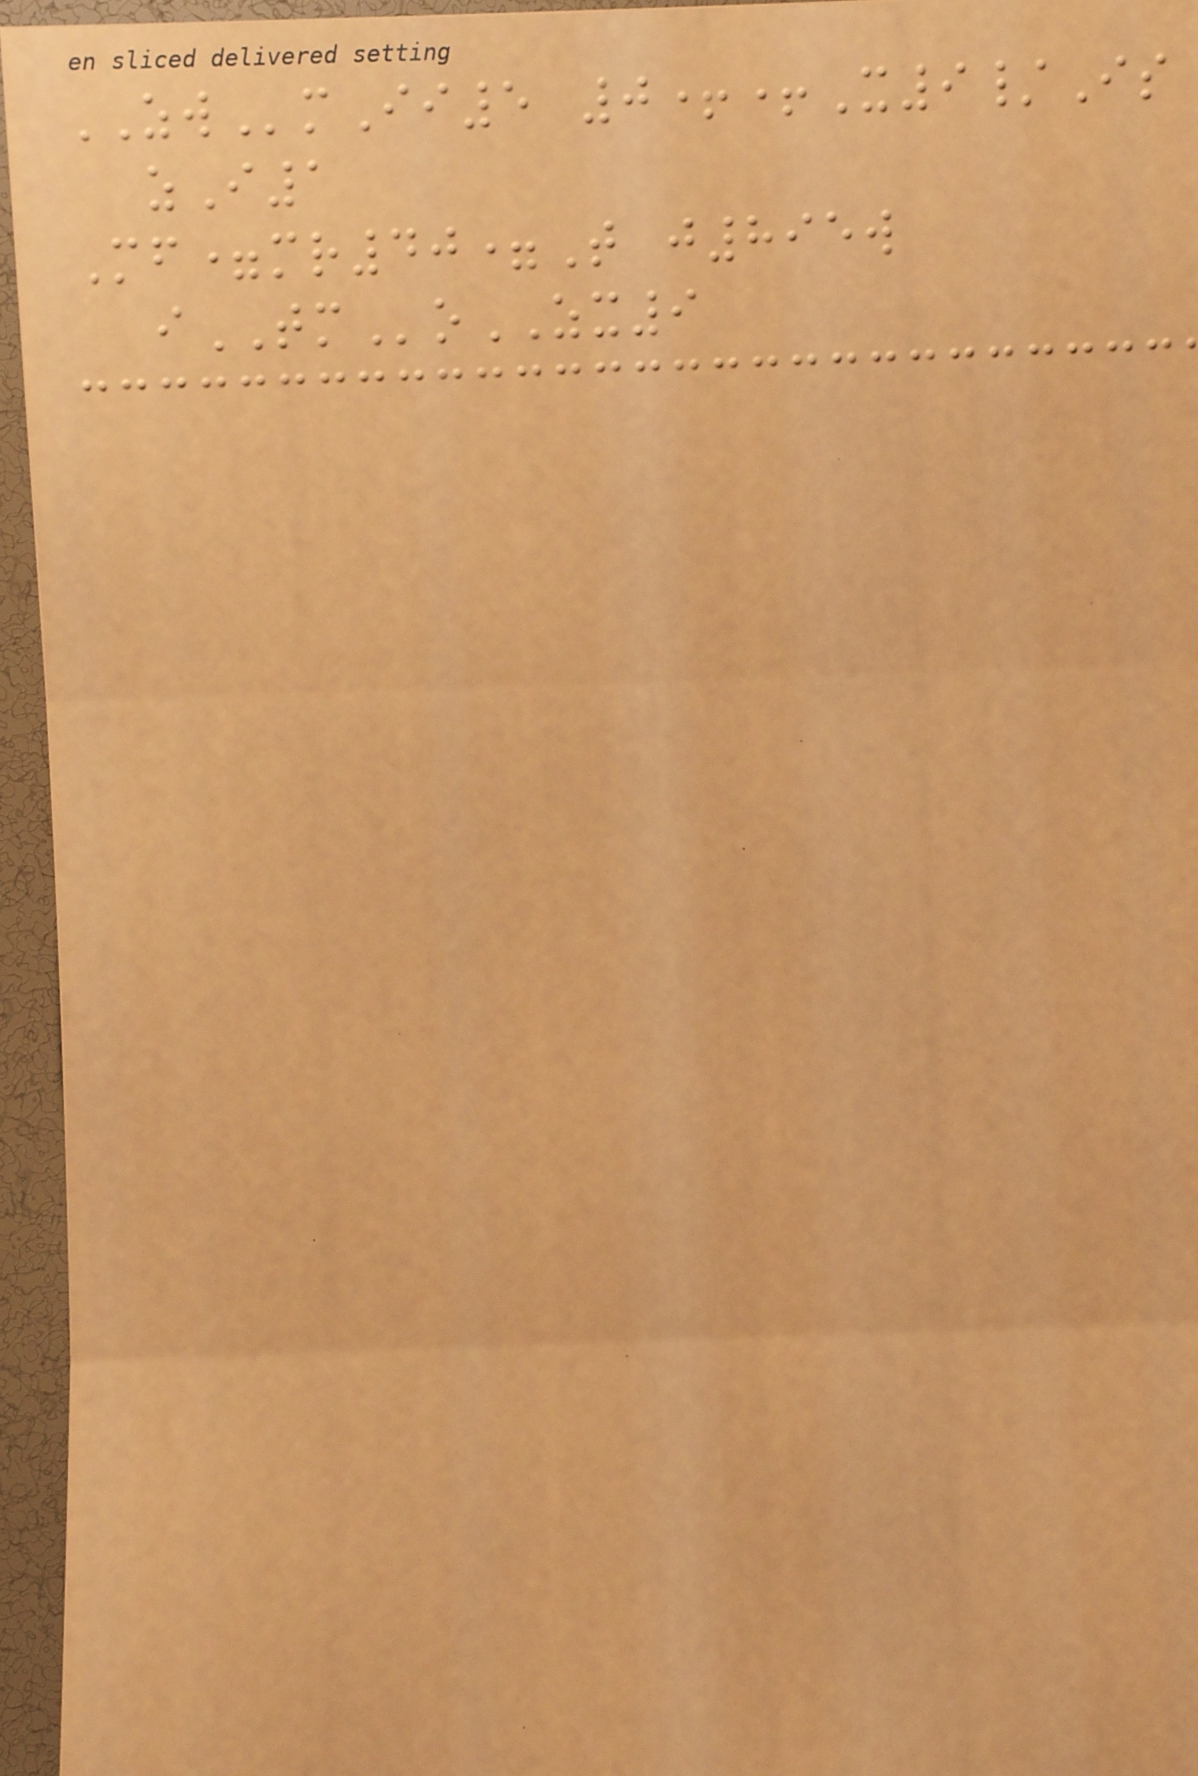ZWmIi5 0++X9/Is
zI1
Mf=mr40=T j895w
iTMoZX9
